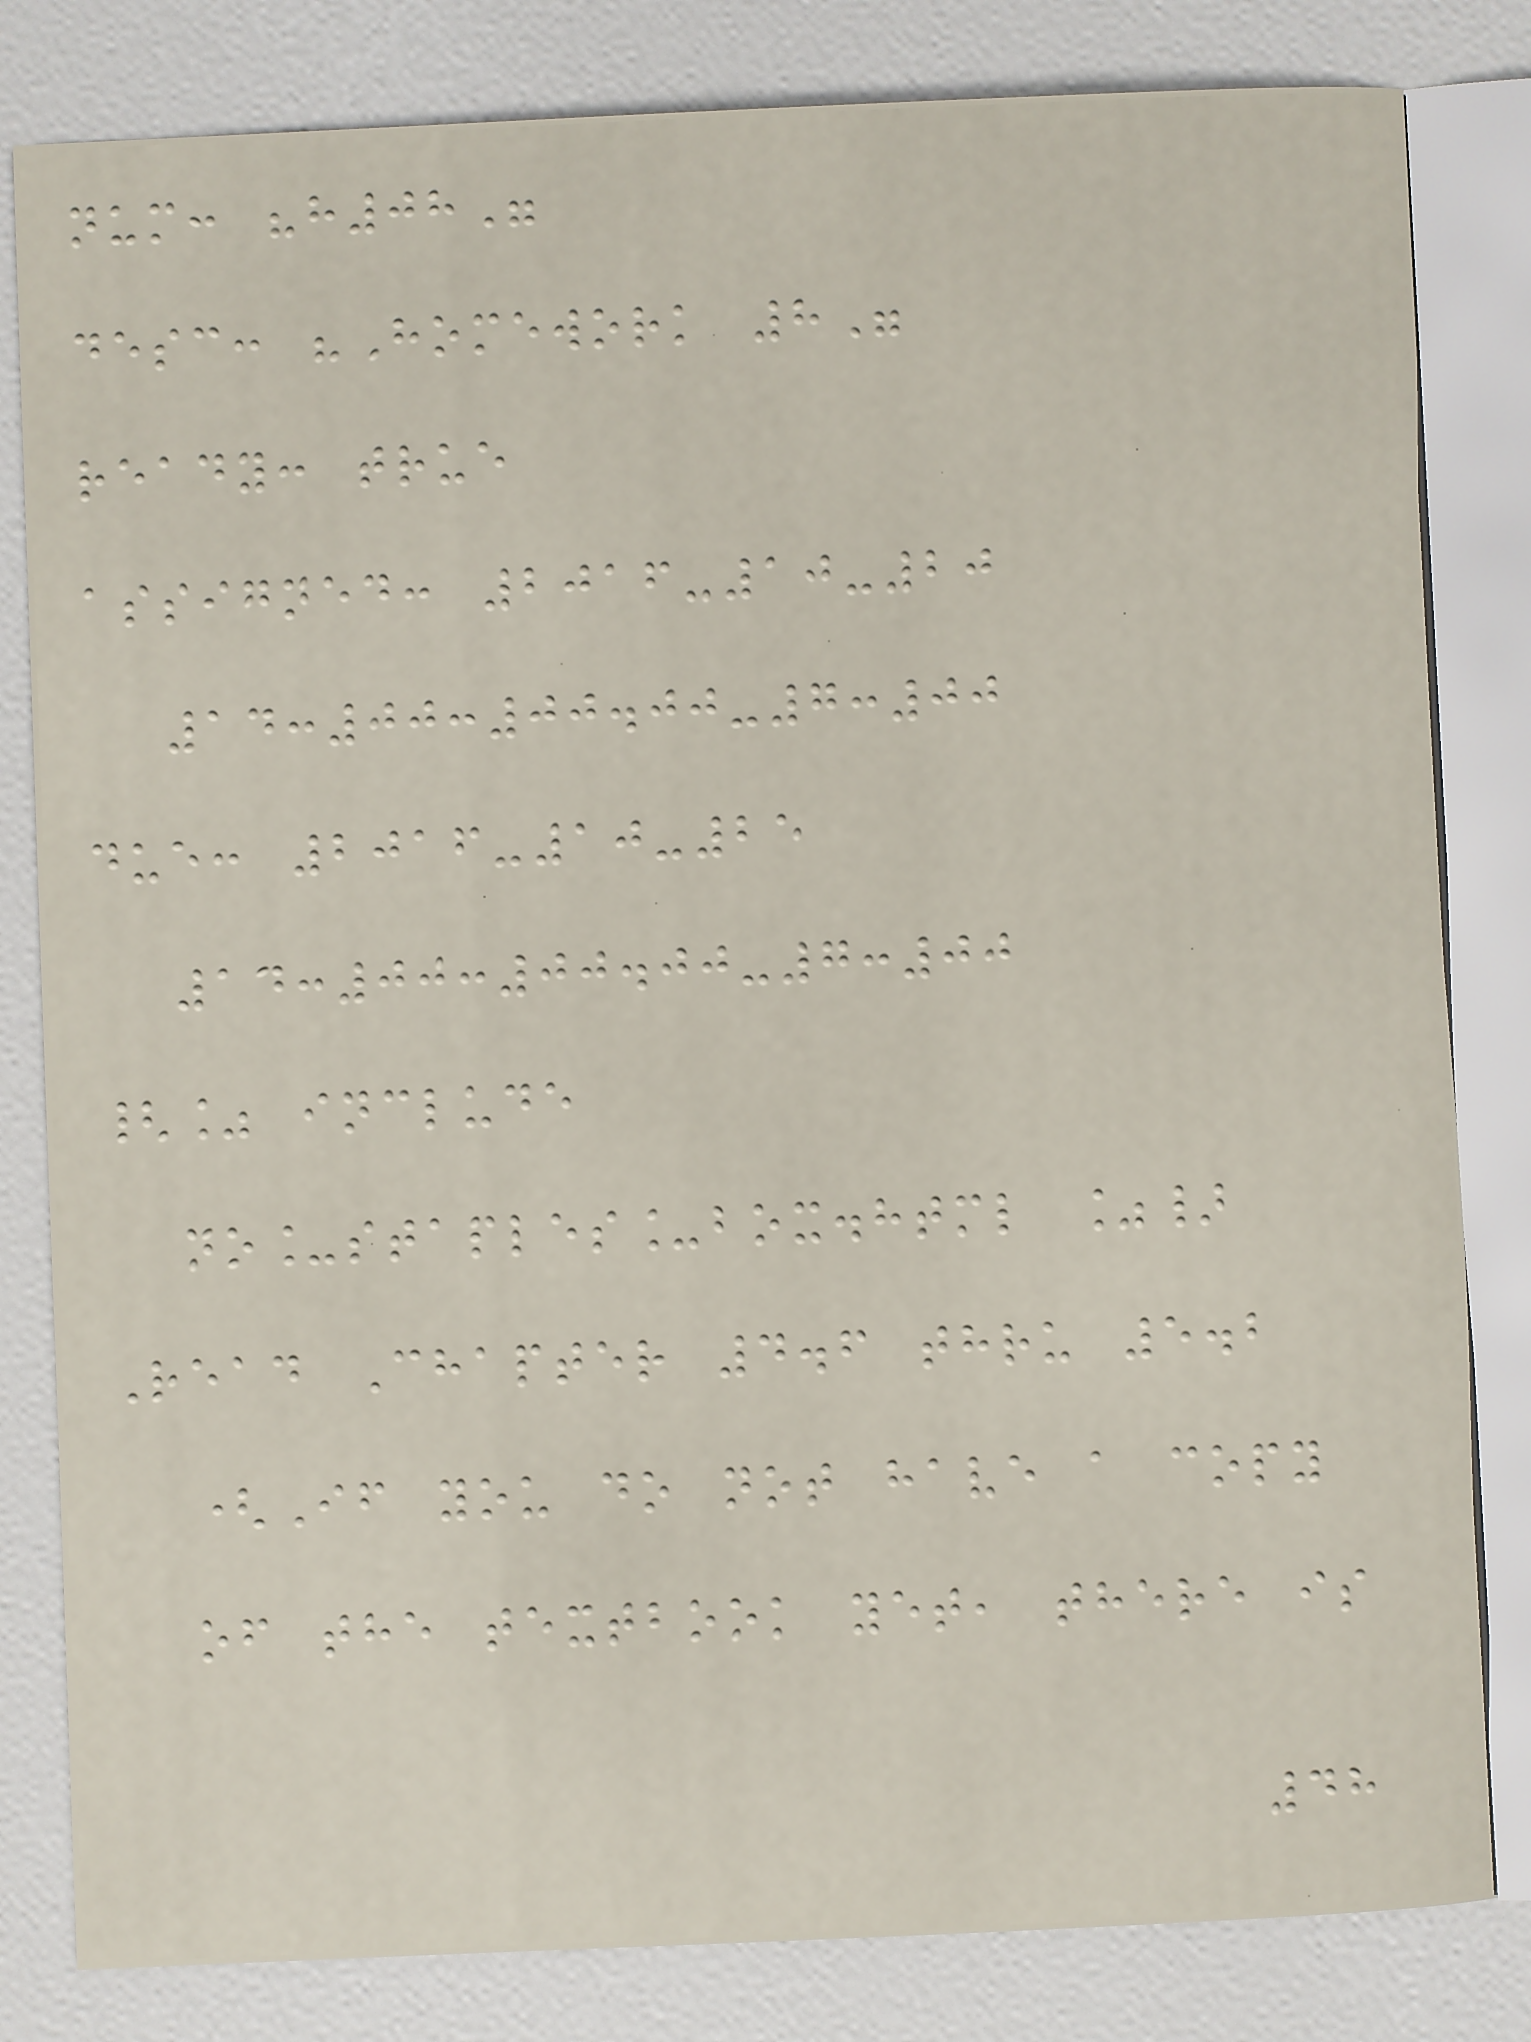num: "h08"
desc: "Homework 8"
ready: true
assigned: 2016-10-20
14:00:00.00-7:00
due: 2016-10-25
14:00:00.00-7:00
{% include
no_staples_box.html %}
Read Chapter 4.6 thru 5.2
(If you do not have a copy
of the textbook yet, there is
48
